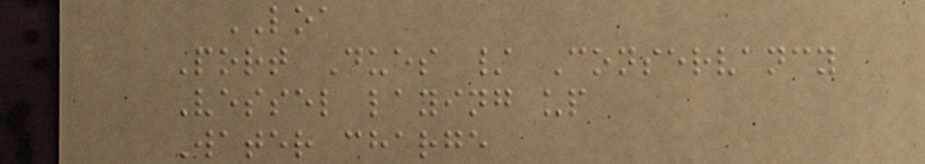LOA
Port Dues / Conservancy
Vessel laying up
Water charge
